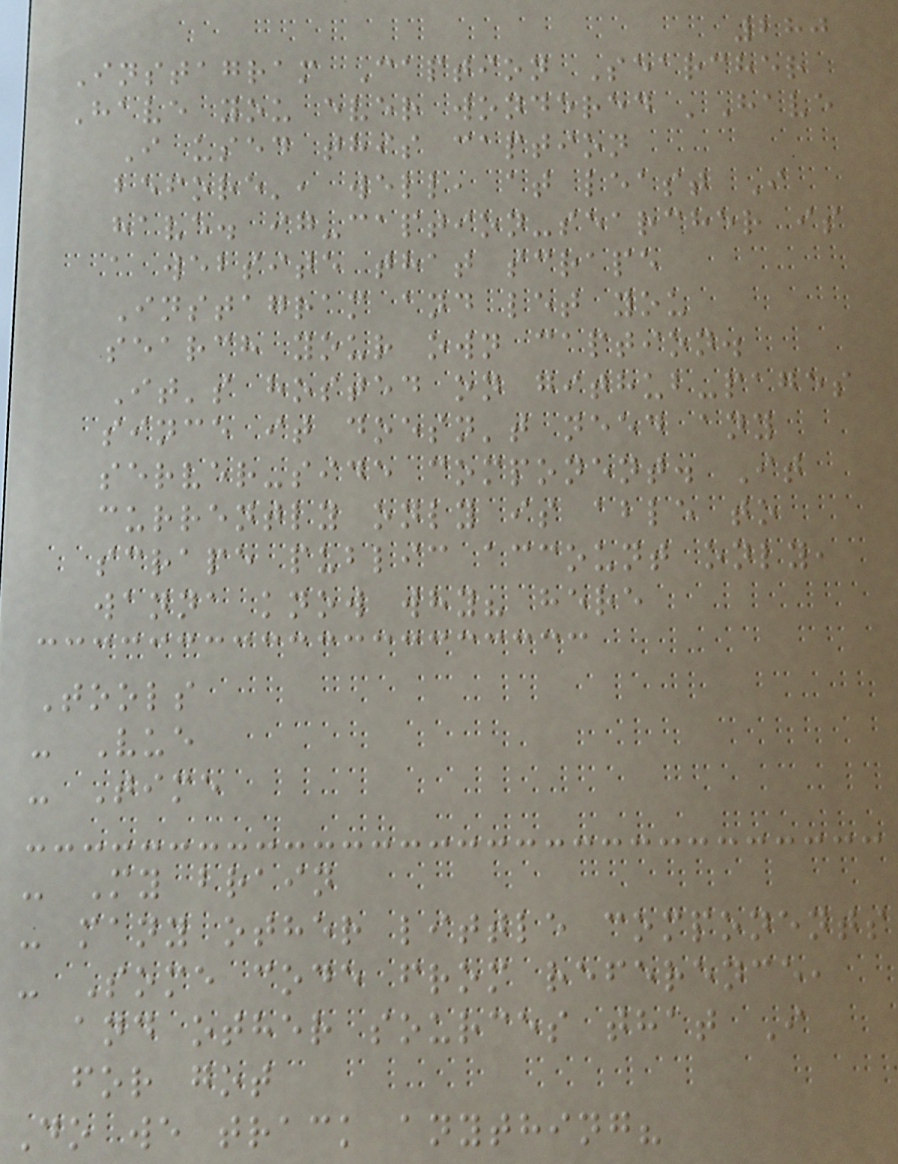280
Instagram Caption Searcher
Have you ever wondered 'Have
I used this caption
before', well, at least I
have. ig-caption-searcher is
a website that scrape
Instagram and let you
search your own caption.
It's hosted on github-pages
since it doesn't need any
server-side component. It
currently only is able to
scrape public account only,
wanna know why? here
Tools
- Vue
- Time
- My brain
- many other little components
- Some code from reference,
and other sources that I
for got
Do we track anything?
